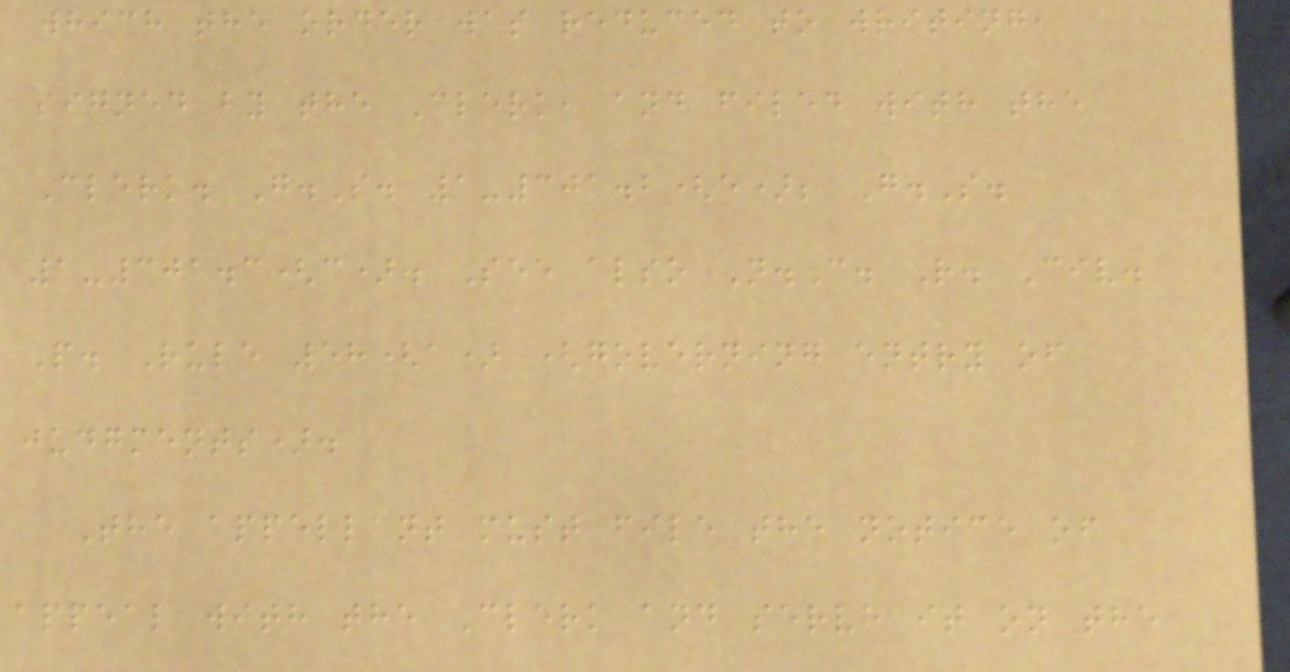which the order was reduced to writing,
signed by the Clerk, and filed with the
Clerk. G.S. 1-301.2(e); G.S.
1-301.3(c). See also N.C. R. Civ.
P. Rule 58(a) (governing entry of
judgments).
The appellant must file the notice of
appeal with the Clerk and serve it on the
